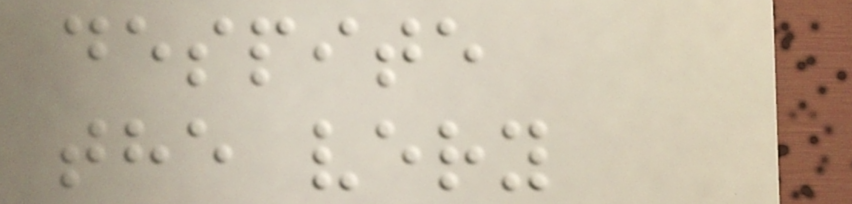despite
the very
